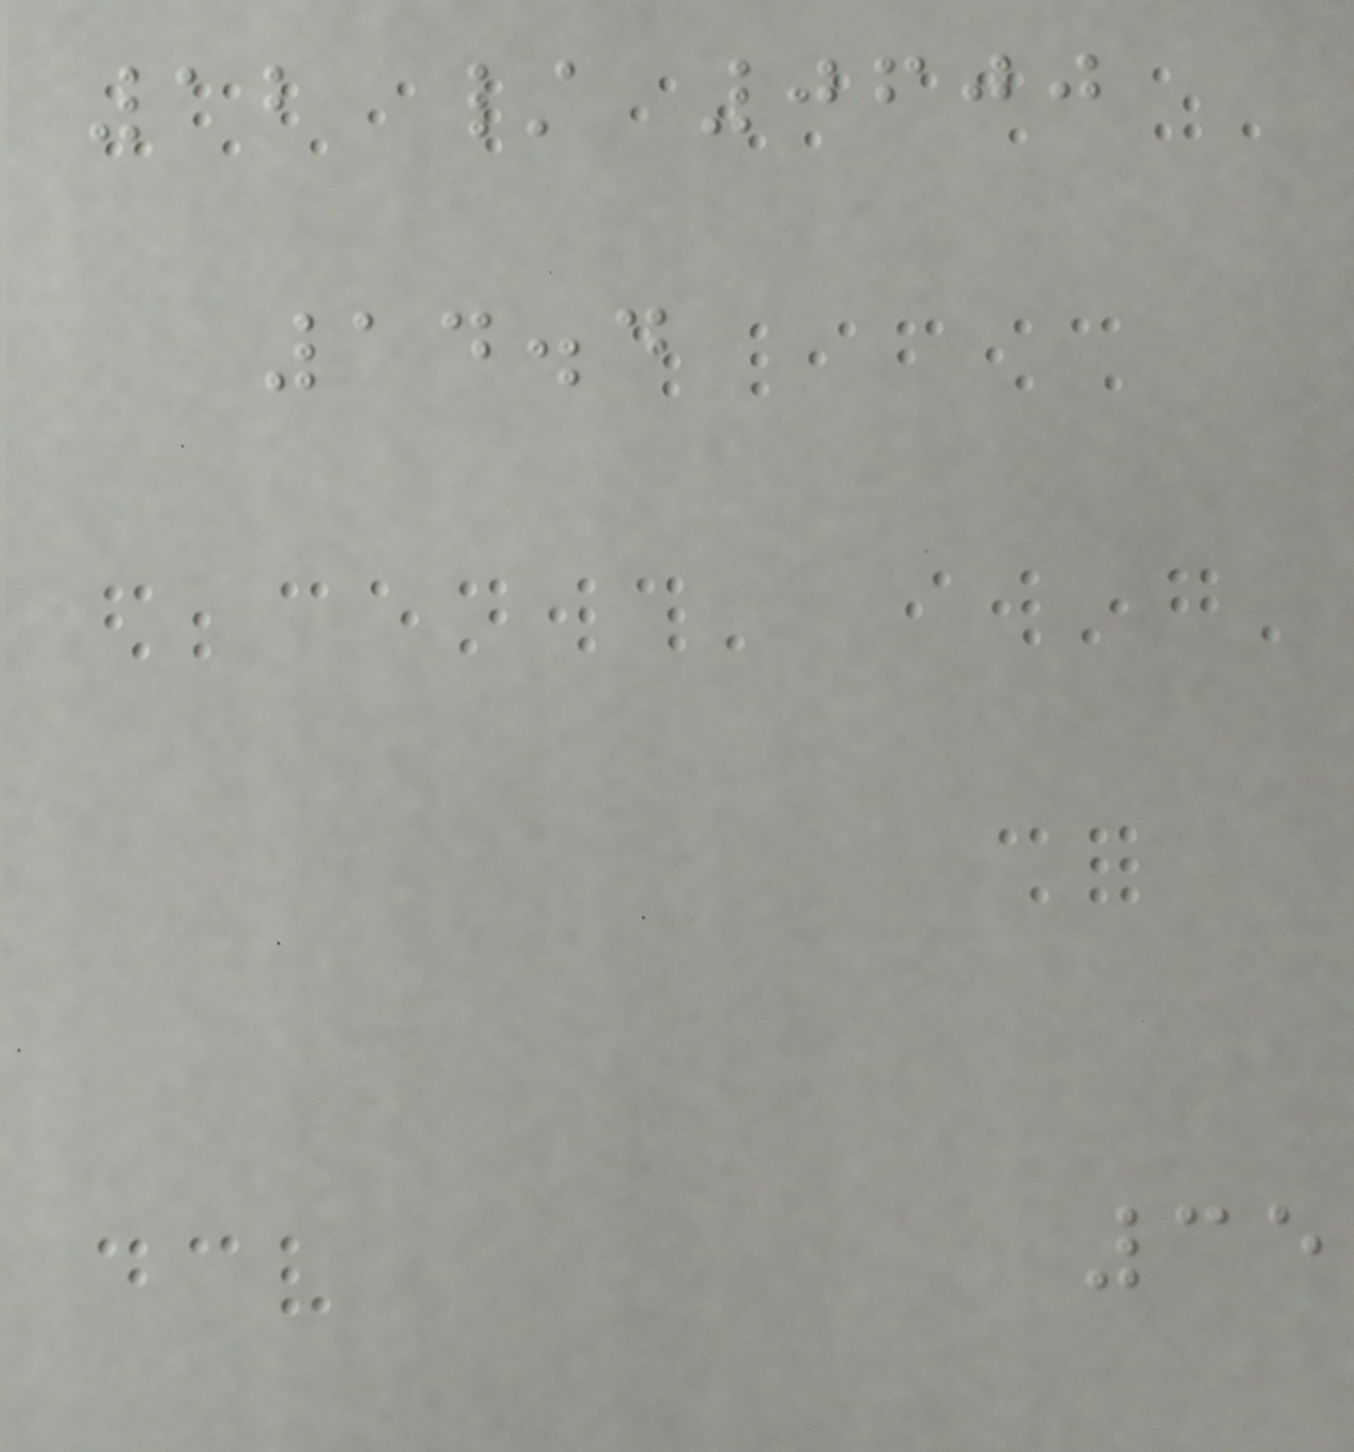12 / 0600
14.4
35
